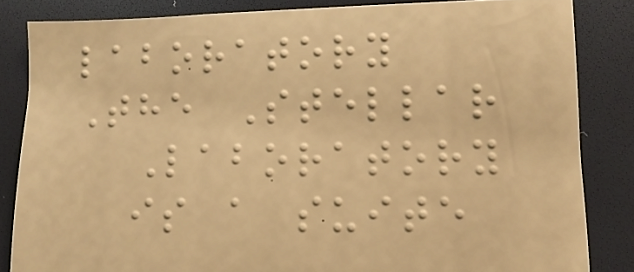laboratory
The Stellar
Laboratory
is a suite
